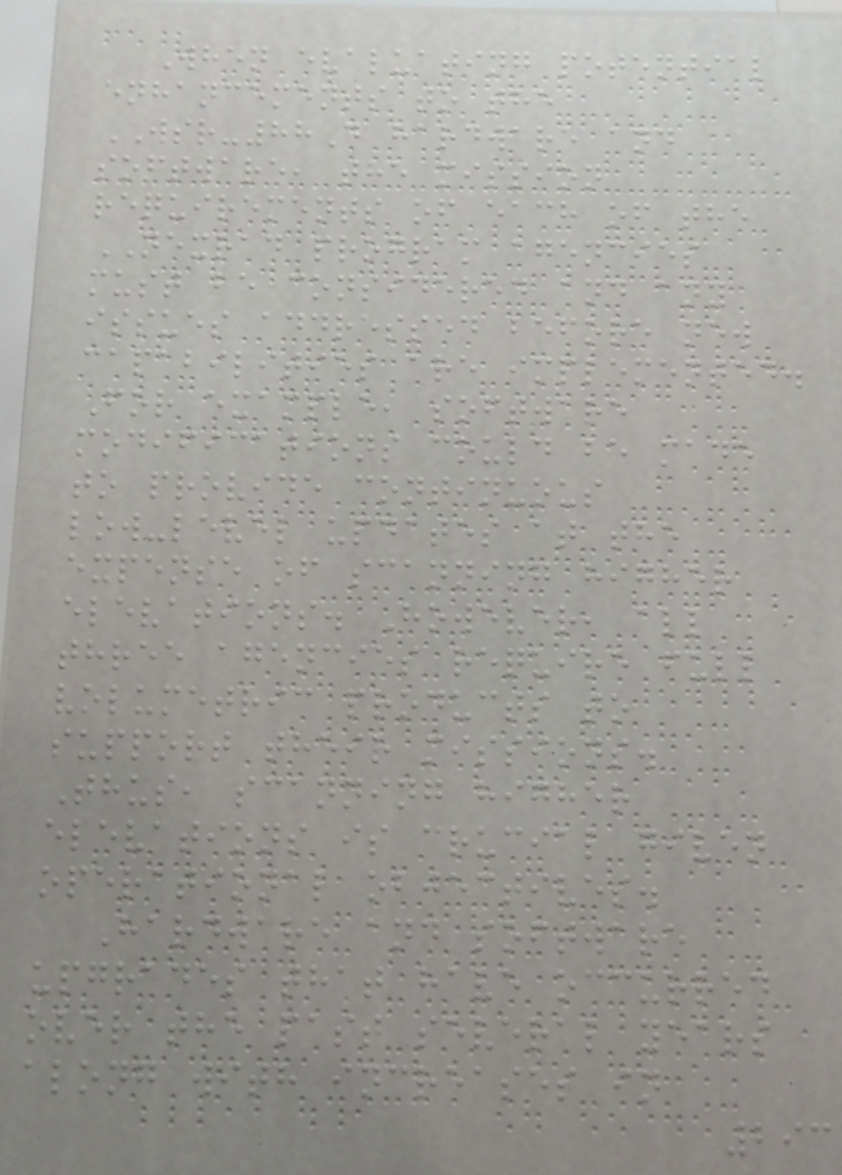When evaluating potential
enhancements to the
WSR-88D hardware and
software, the mission
requirements of each of the
NEXRAD program agencies
must be considered and any
issues addressed before new
capabilities are implemented.
For example, software
modifications could be made
to provide continuous
low-level updates at the
expense of scanning higher
elevations. However, all
three agencies require full
volumetric products to
support their missions.
Thus, scanning higher
elevations is crucial given
operational objectives.
Hardware and software
upgrades that have occurred
over the past several years
along with increases in
293
